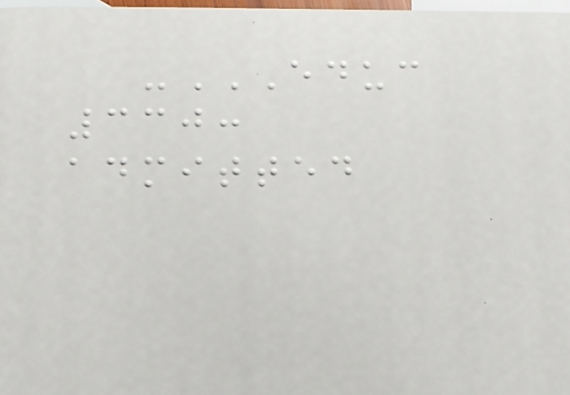-EDUC
330:
ADMITTED
